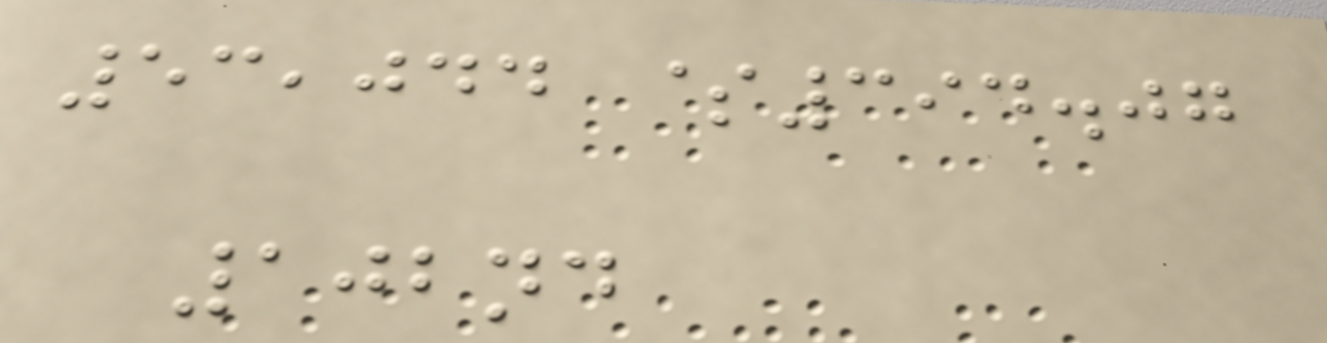53,044 $394.07
102nd
